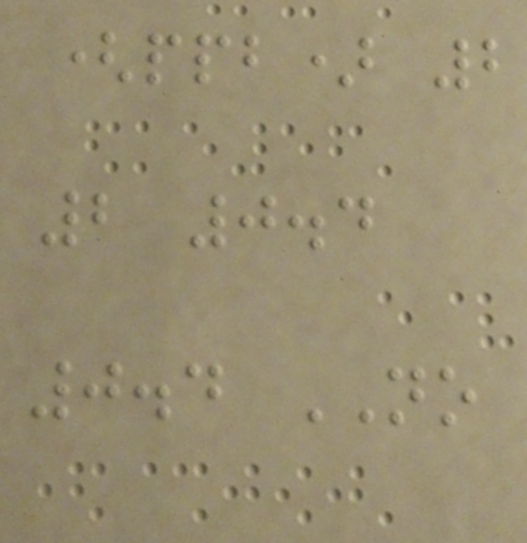(ppb) 2
2 0.4
0.4 NO
